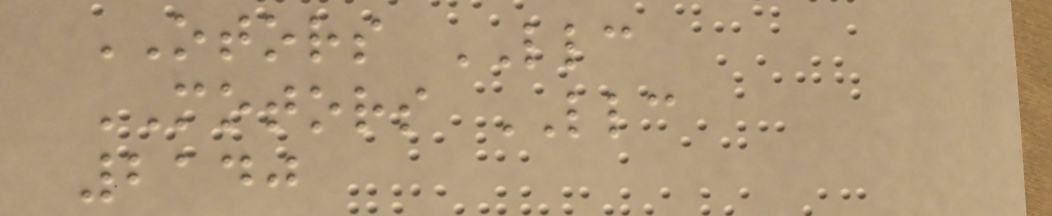OTORS LLC
MOTORS LLC
2140
